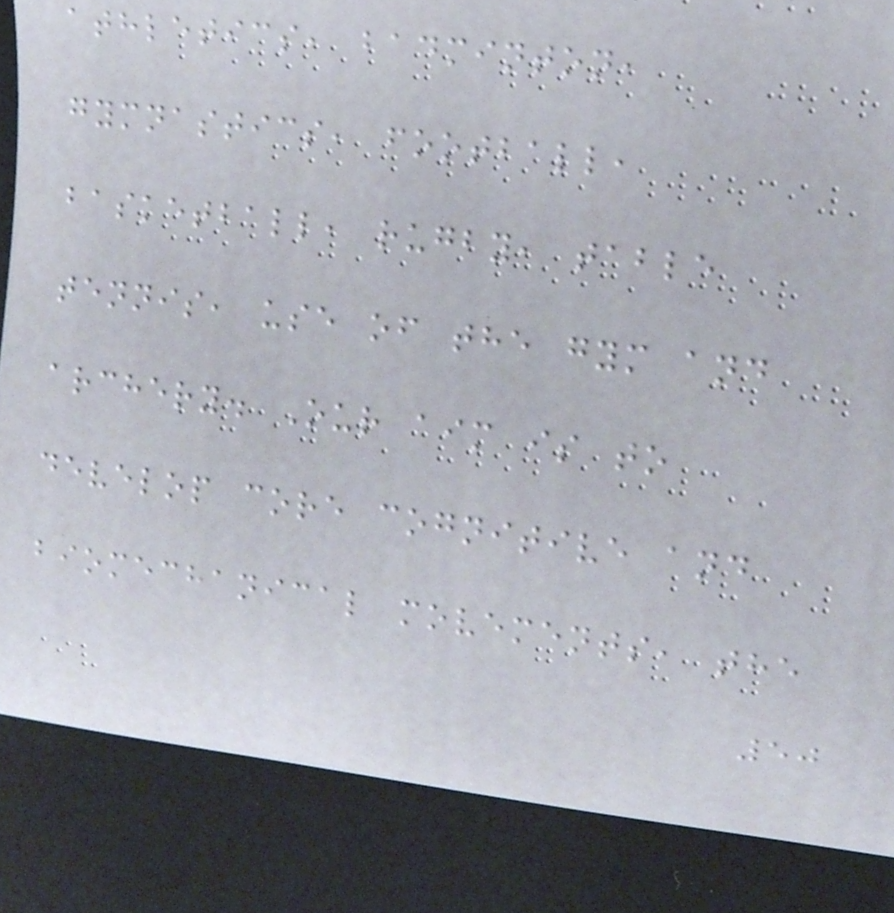athletics, badminton,
gymnastics, football,
basketball, rugby, table
tennis, use of the gym and
archery. Our aim is to
develop core cognitive and
biomechanical movements, the
50
